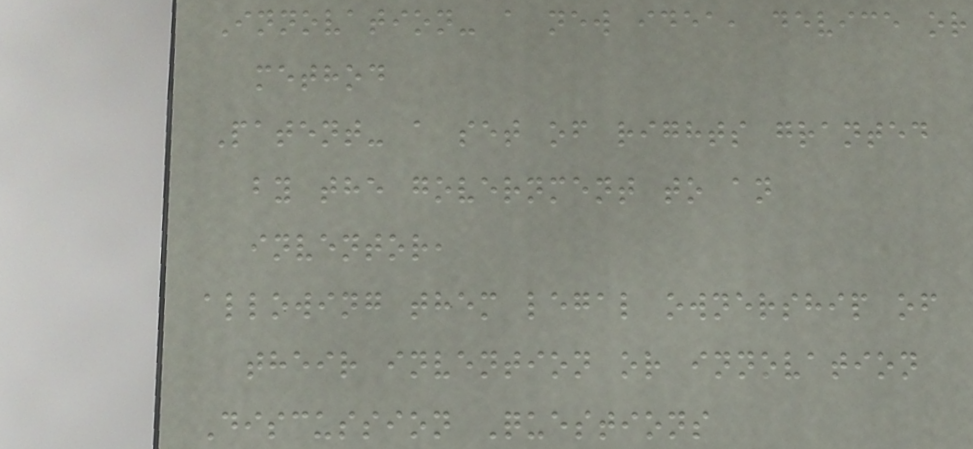Innovation- a new idea, device or
method
Patent- a set of rights granted
by the government to an
inventor,
allowing them legal ownership of
their invention or innovation
Discussion Questions
